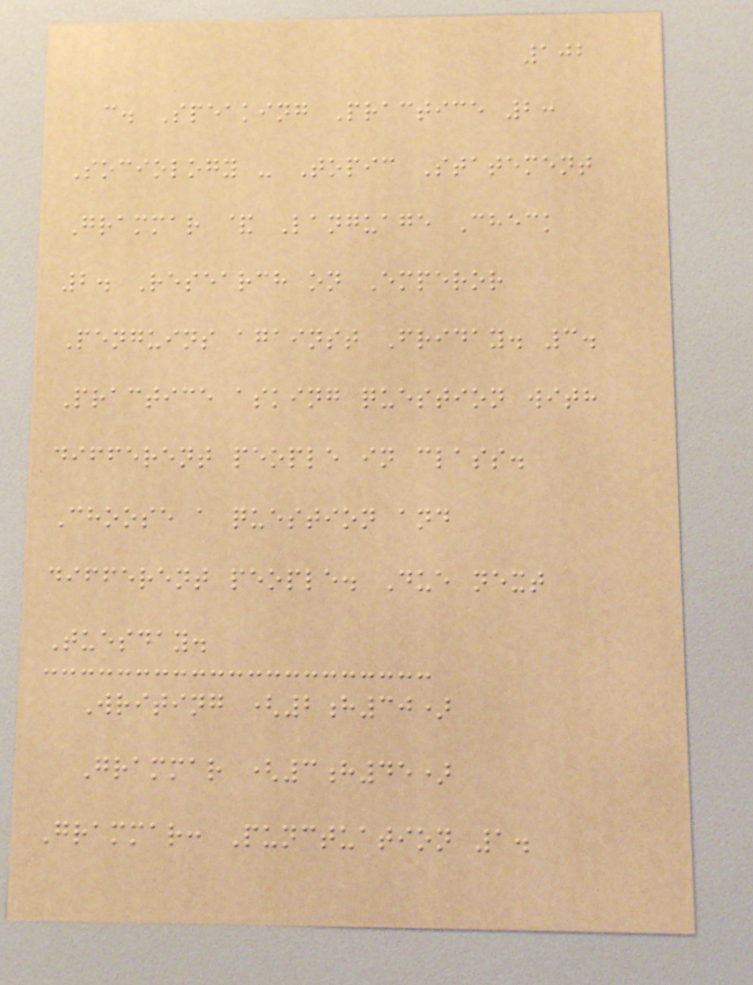102
c. Speaking Practice 2:
Sociology - Topic Statement
Grammar & Language Check
2. Research on Emperor
Penguins against Friday. 3.
Practice asking question with
different people in class.
Choose a question and
different people. Due next
Tuesday.
Writing (2h30)
Grammar (3h45)
Grammar: Punctuation 1.
